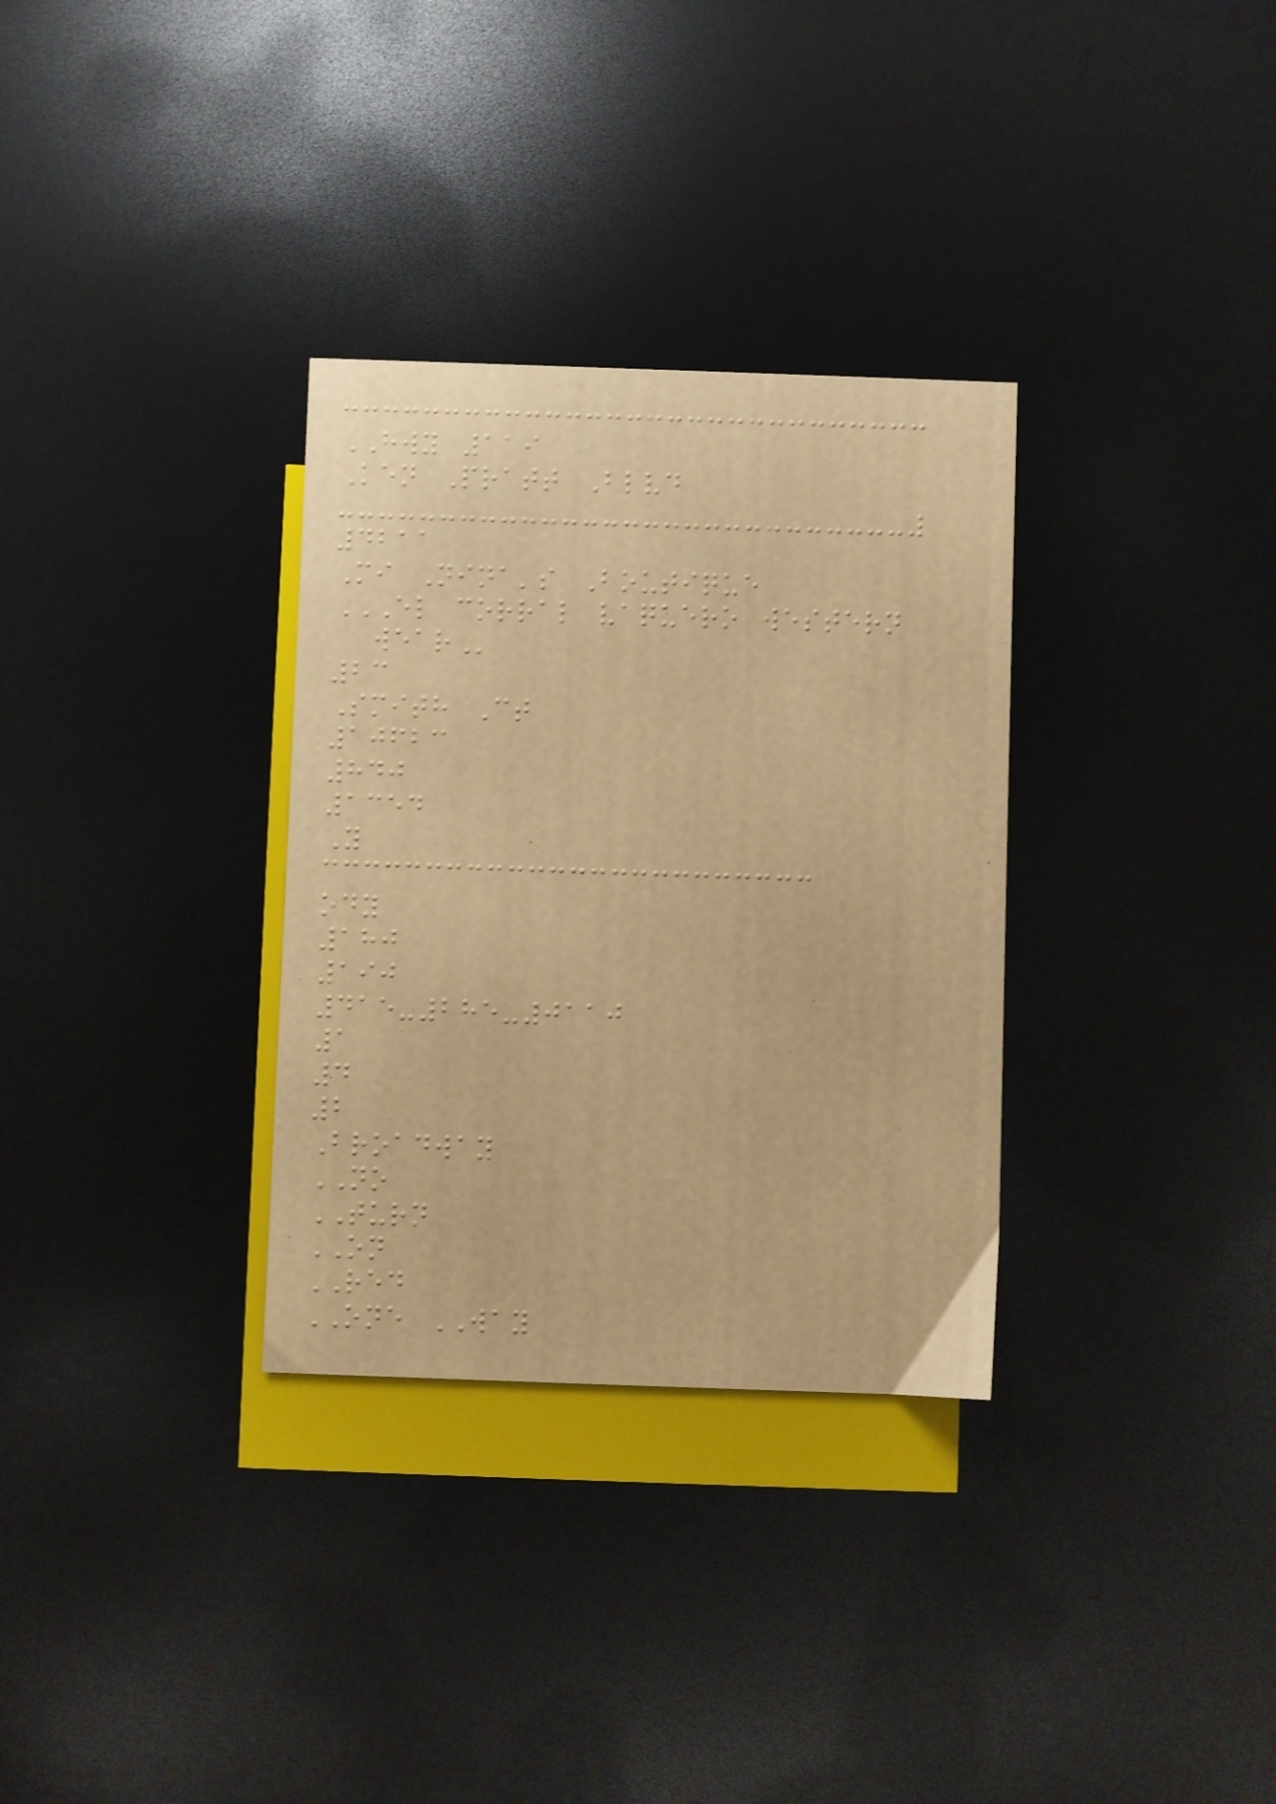HWY 119
Ken Pratt Blvd
4211
Mi Nina's Boutique
EL CORRAL VAQUERO WESTERN
WEAR
23
Smith Ct
10623
840
1354
Y
ody
180
190
415-285-0110
1
4
2
Broadway
NO
TURN
ON
RED
ONE WAY
